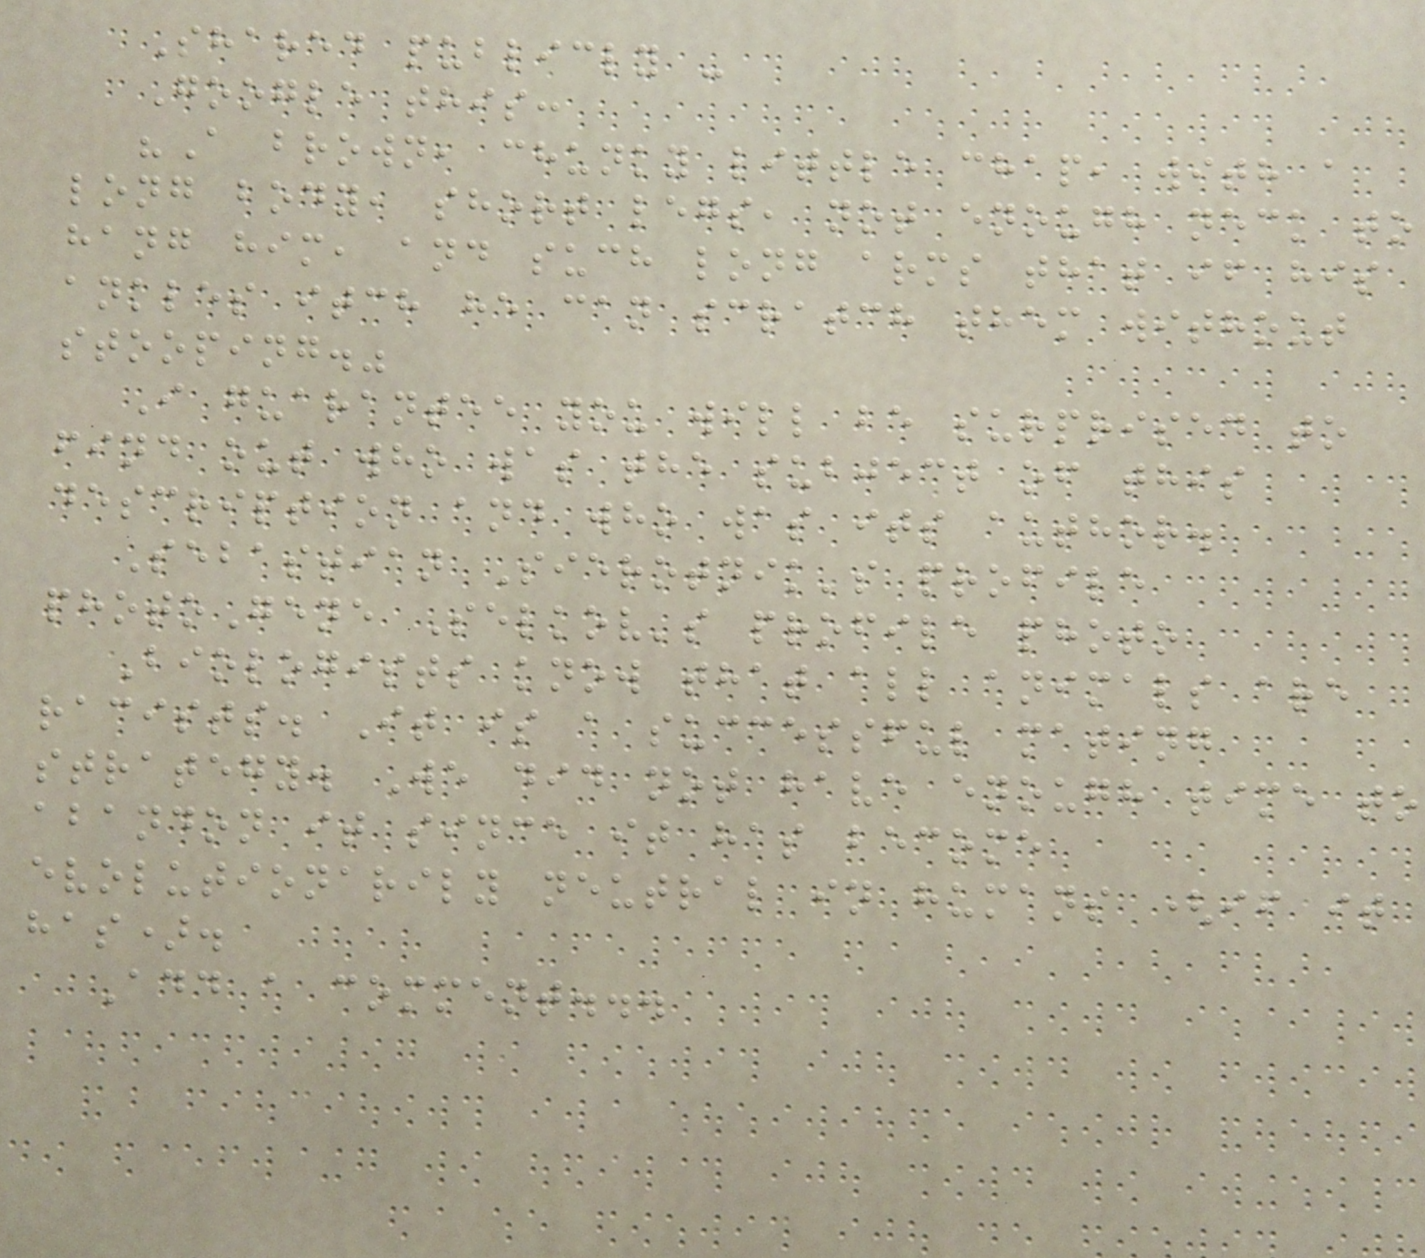Shared publicly -
Google this:
"A brown, chunky little chap, with a
long body, short legs, not enough neck to
hang him, and such long arms that if his
ankles itch he can scratch them without
stooping."
I guarantee you will be surprised to
find out who was the subject of this
description and who was its author.
Sebastian Sierotnik's profile
photoGene Selkov's profile photo
Biologists know that all animals are
racists. It is a successful mating
strategy. We did not have enough time to
abandon it since it has become
evolutionarily neutral in humans (if it
has).
Add a comment...
